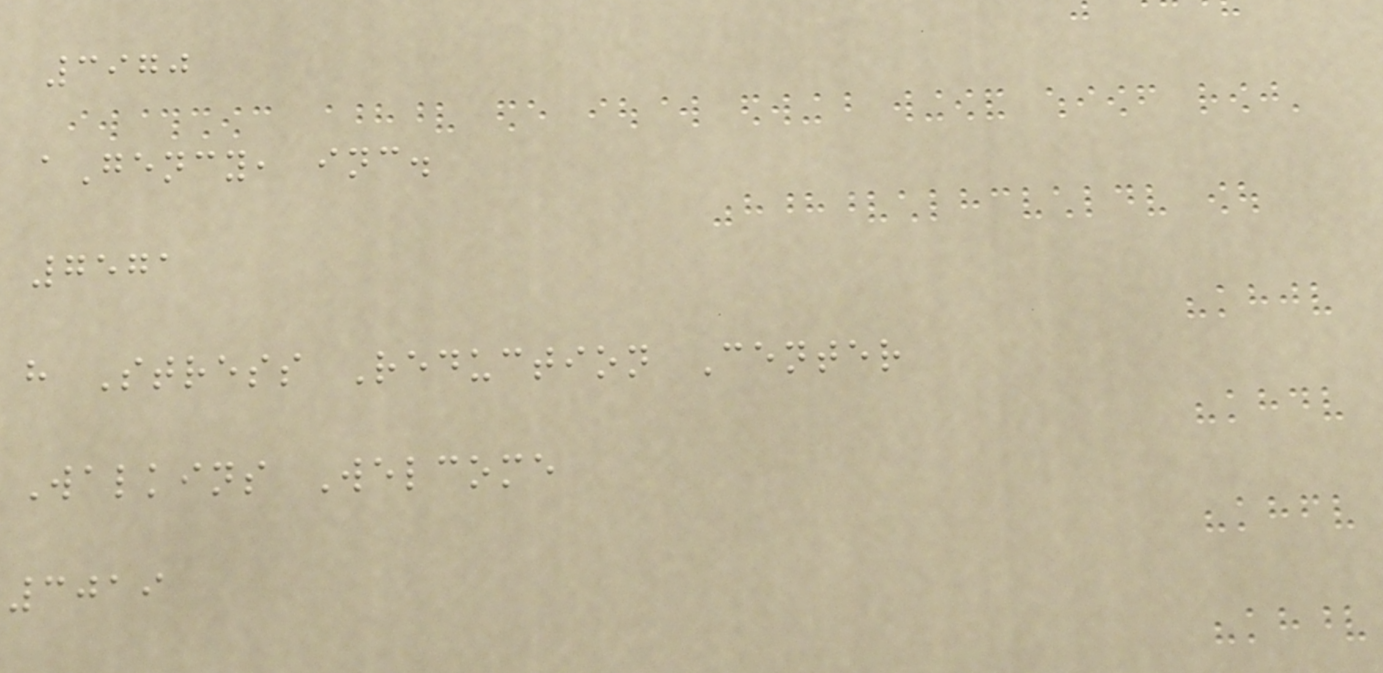3970
aGency, inc.
7571
h Stress Reduction Center
Walkins Welcome
3019
